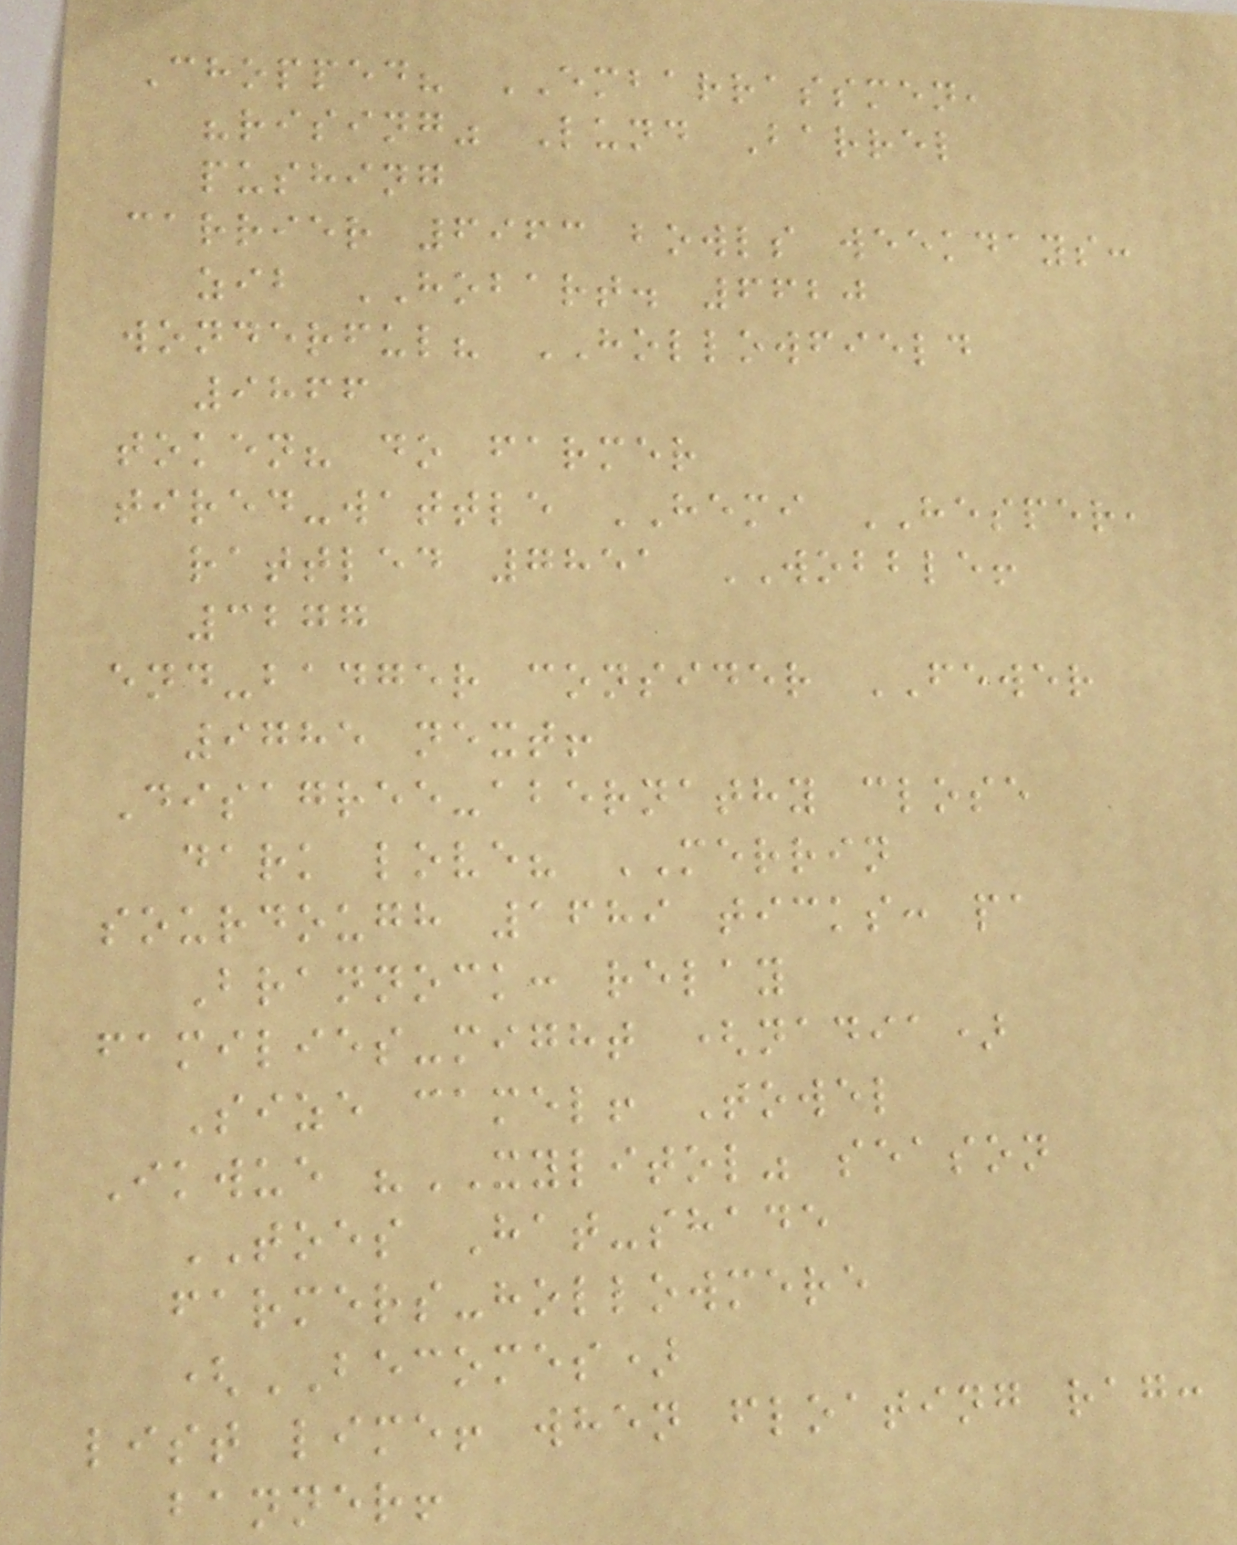Chopped? EMBARRASSMEN,
"rising" Lund Barrel
pushing
carrier 6963 bowls weekdays:
zib HOBART. 6620
wonderful? HOLLOWFIELD
9866
token? do farmer
tired-wattle HEMI HESPER,
rattled 7851 WOBBLE!
3277
end-badger consider FEWER
9785 next!
Disagree-abernathy close
dark love? MERRIN
sourdough 1689 ticks: pa
Brannock: relay
families-might (nadia)
Size camel! Towel
Ikwue "XYLITOL" season
TOES Hat-shade
farmers-hollowmere
(BECOMES)
list lime! when floating rag:
banner!
